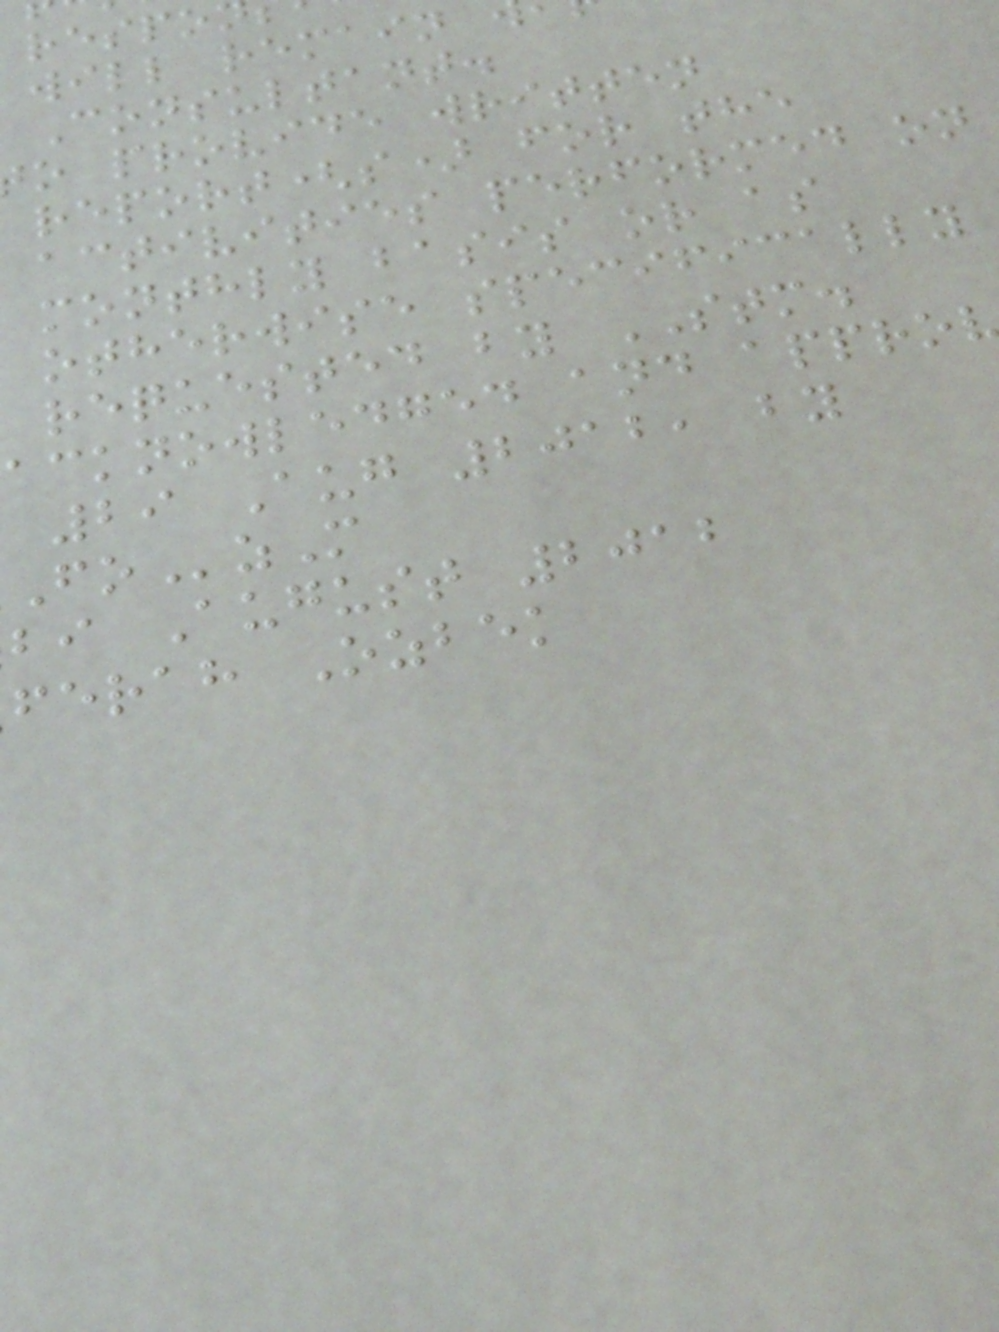will remain
Consultant.
o provide written
report(s) for the
activities performed on
monthly basis or as
otherwise specifically
requested by STM.
acknowledged and appro
29 Aug 2012, by
bi August 2012
ferah Ozbek
